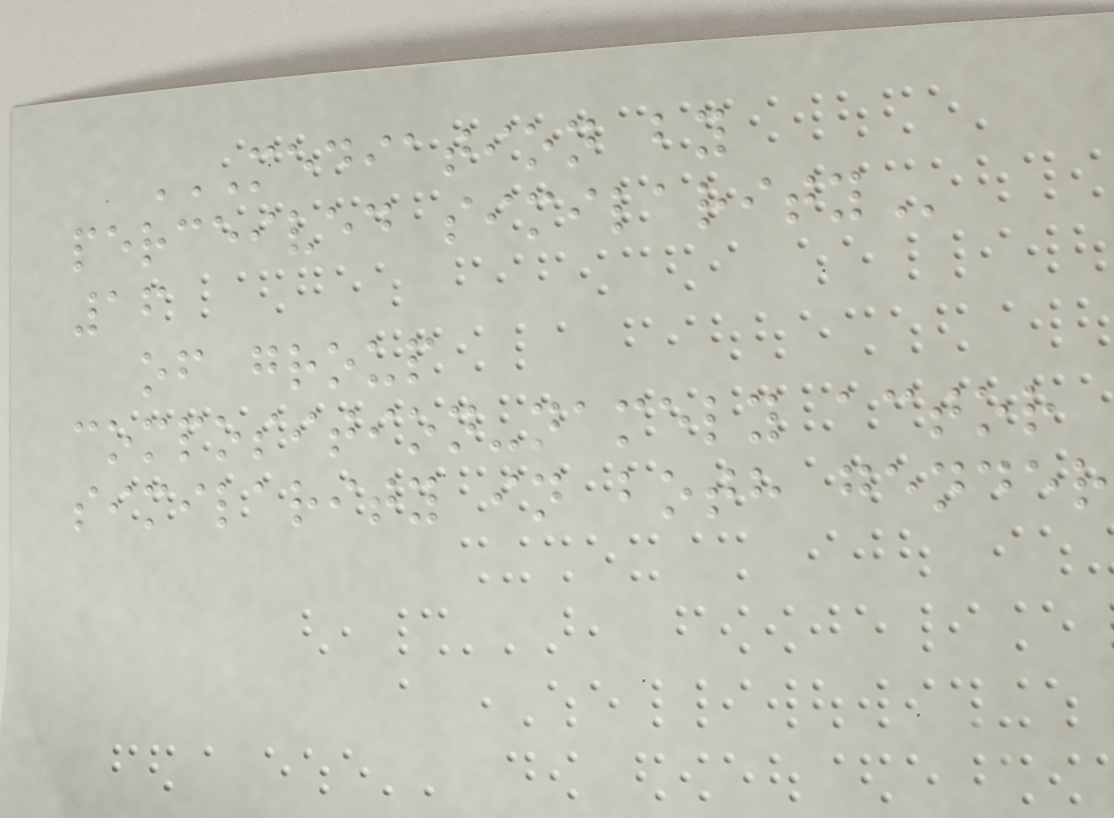MEDIATION BY
PERCEIVED SIMILARITY
16
of group
composition-namely actor
similarity in both gender
